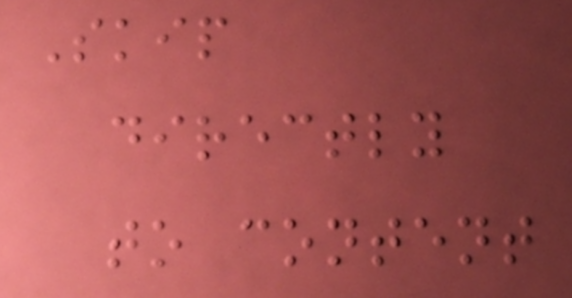Skip
directly
to content
